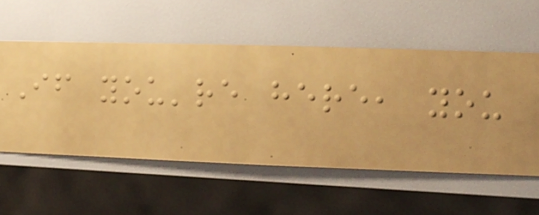If you're here, you
